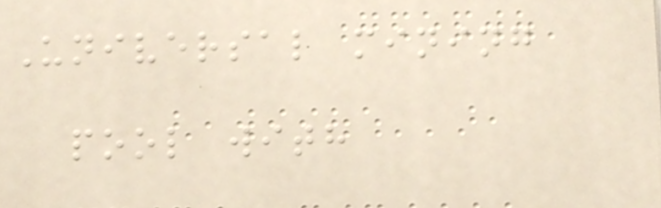Universal mining
pool with
